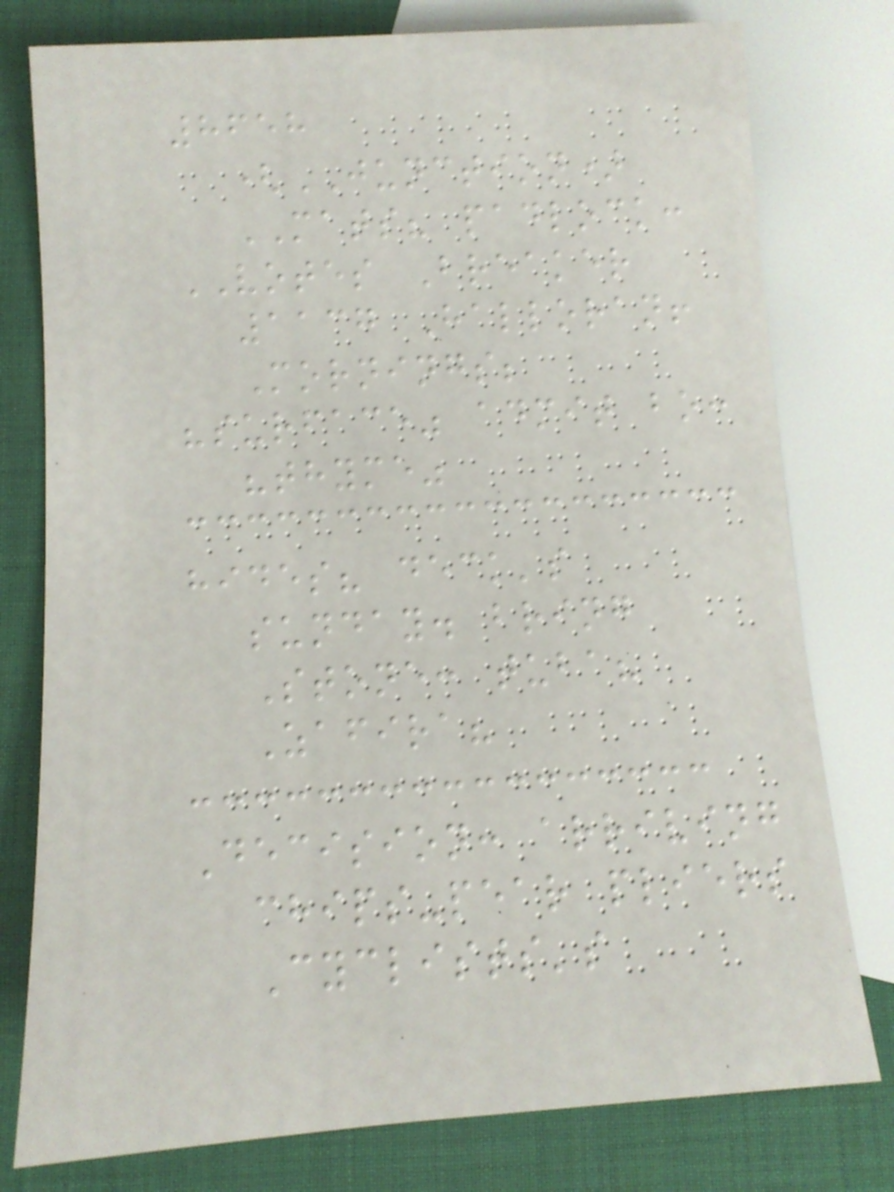8658
(JUNCTION)
MATS? padlock:
VOTES Breaker
1137 Halloran!
Mornings;
"surface" admit bo:
"thyme"
hides? deck's
sunday. bring
Stone: tuba?
Zafira?
Decision: arriving
chips-pear pliers
Cyclists's
